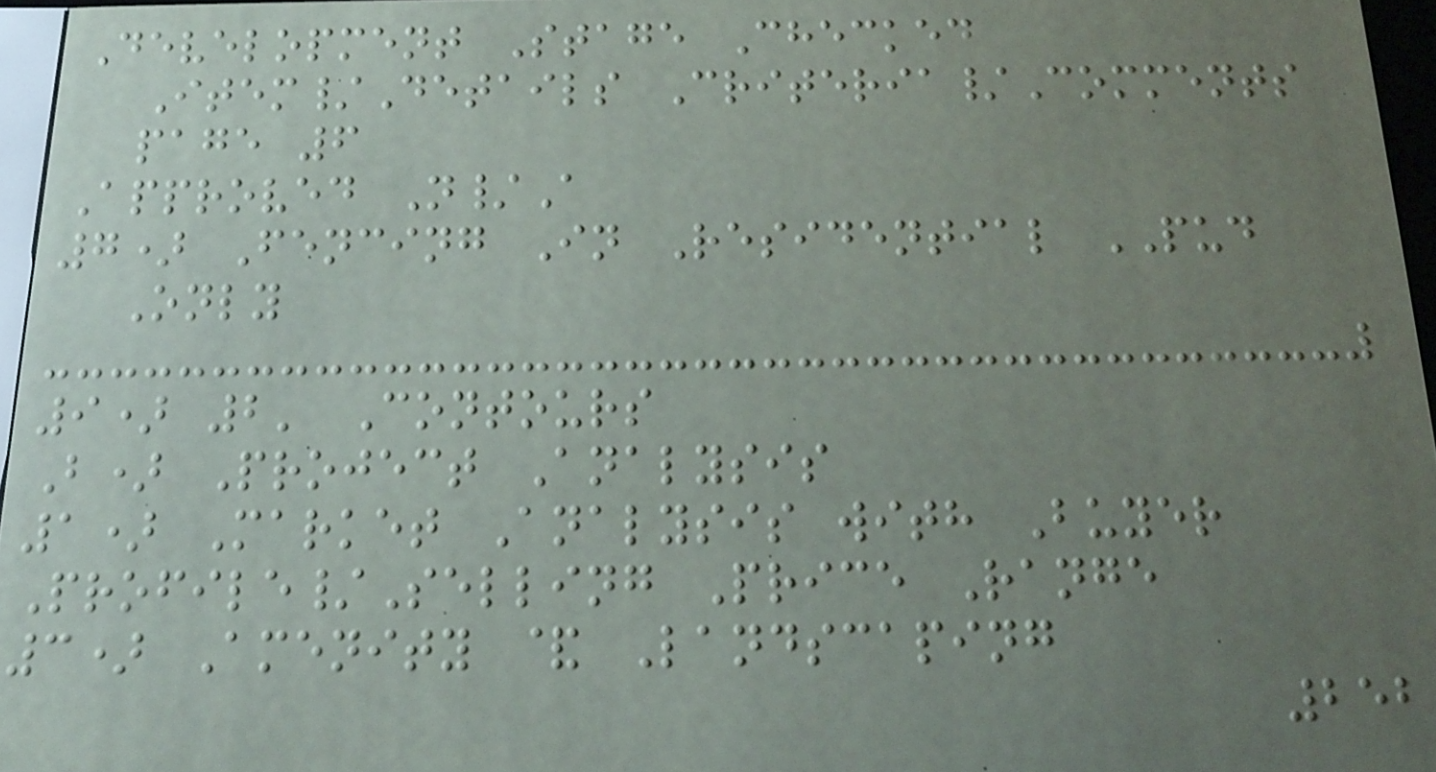Development Stage Checked
Item/Details Criteria/Comments
page 6
Approved N/A
7) Fencing In Residential PUD
Only
9) 2' Contours
B) Project Analysis
1) Market Analysis with Buyer
Profile/Selling Price Range
3) Amenity & Landscaping
252
